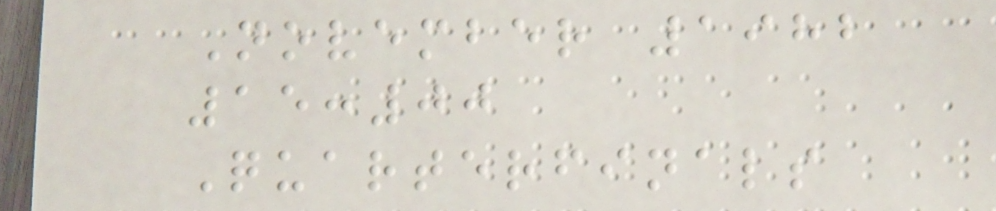November 1982
15:00
Quarterfinals
